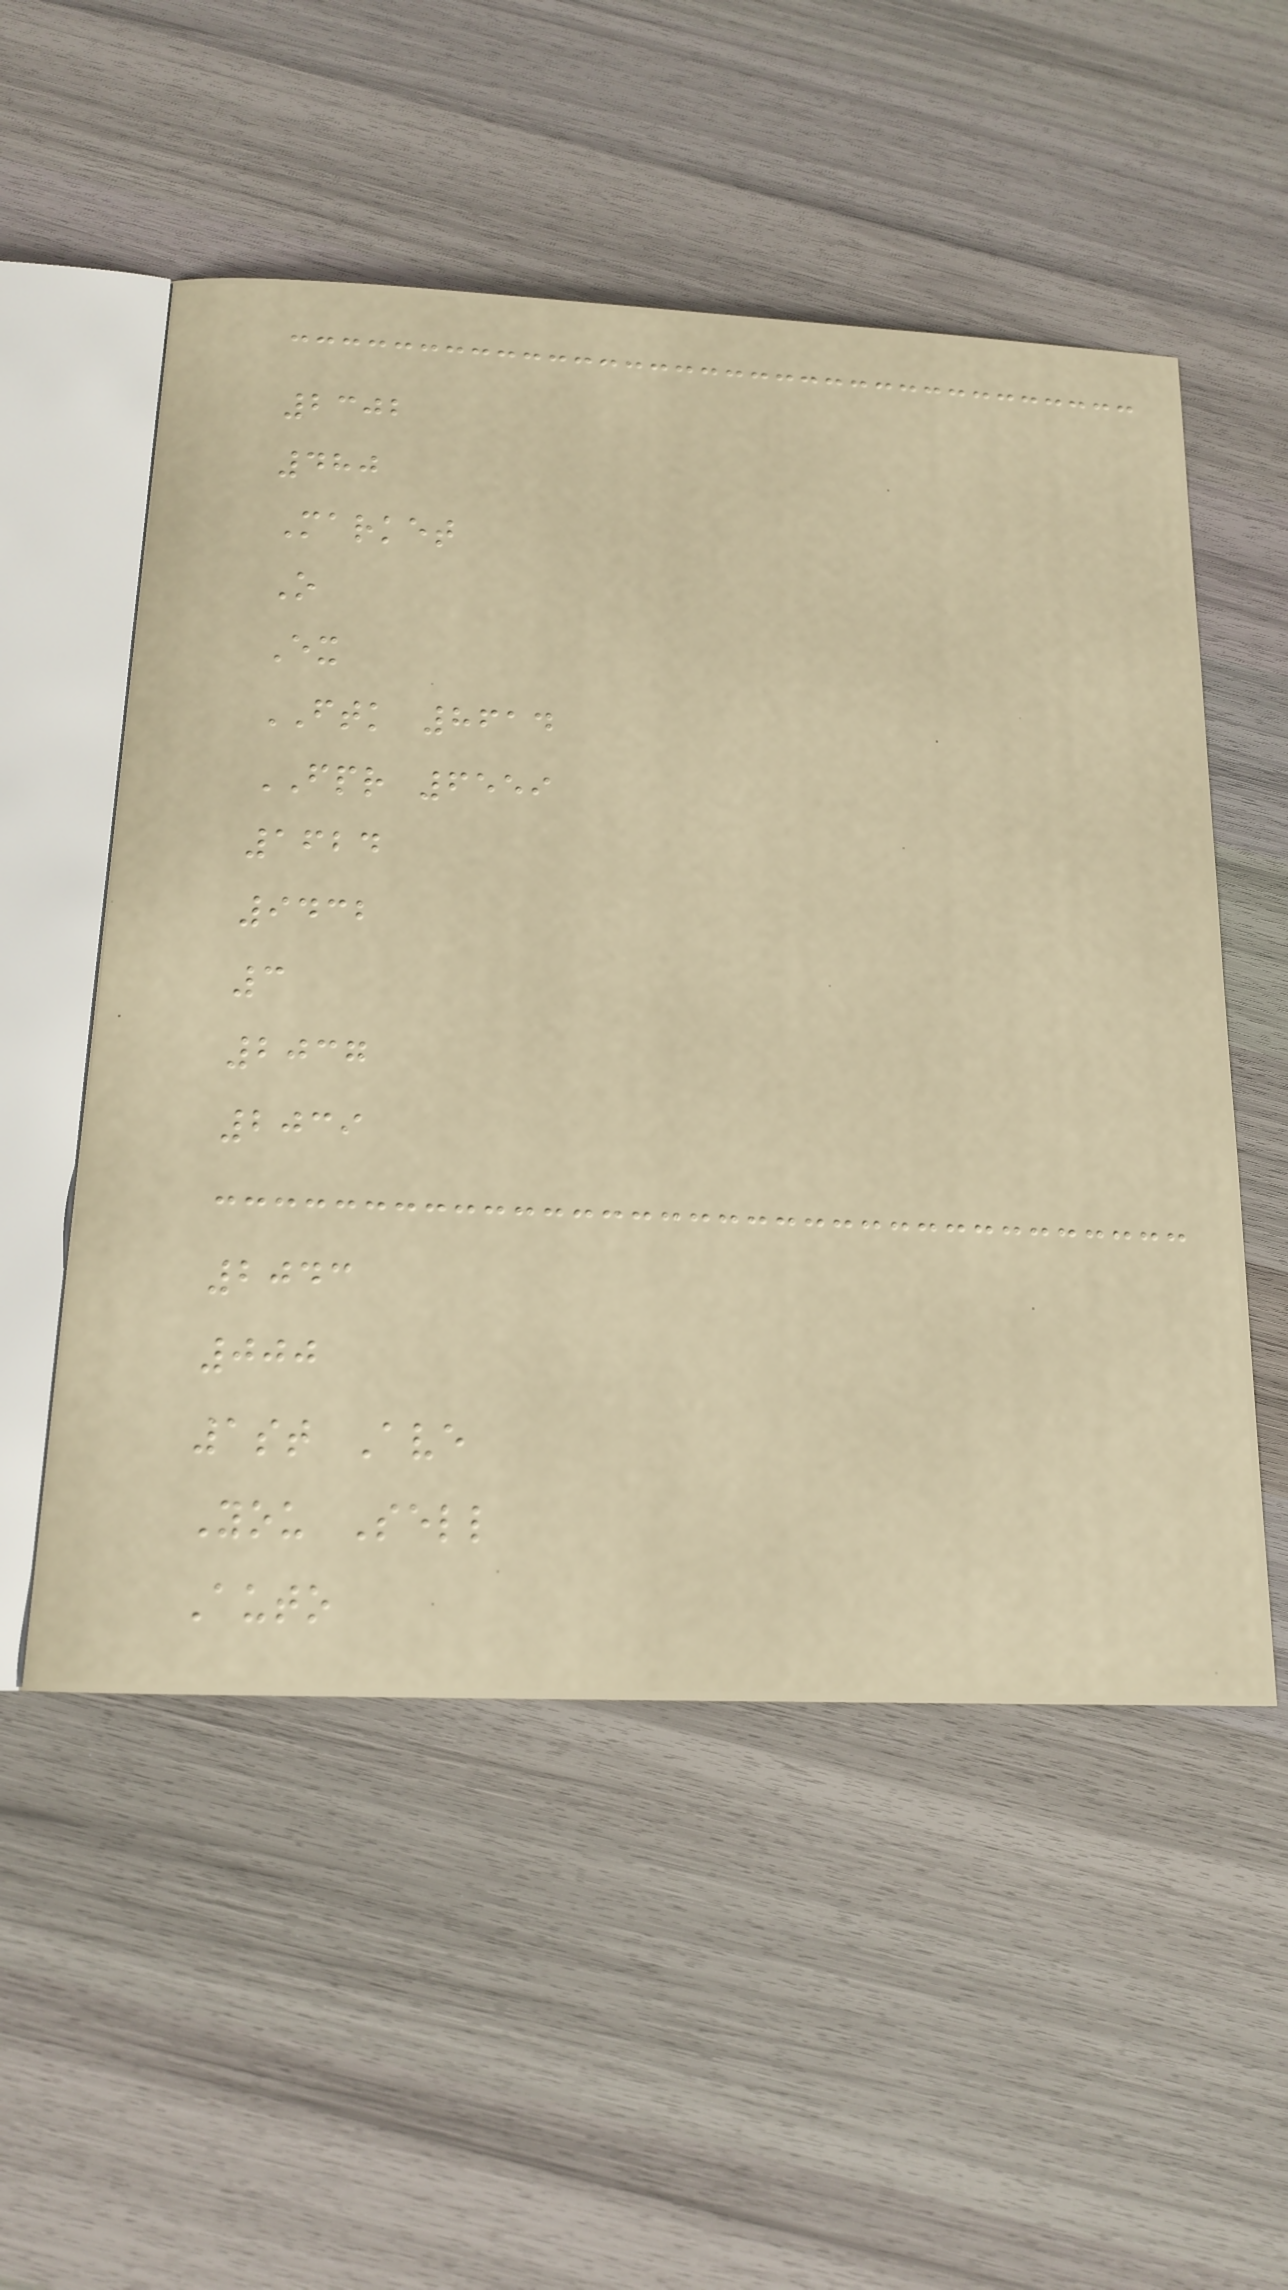2302
480
Market
O
Ex
FTK 8614
FPR 6559
1624
9432
3
2037
2039
2043
000
1st Ave
You Sell
Auto
